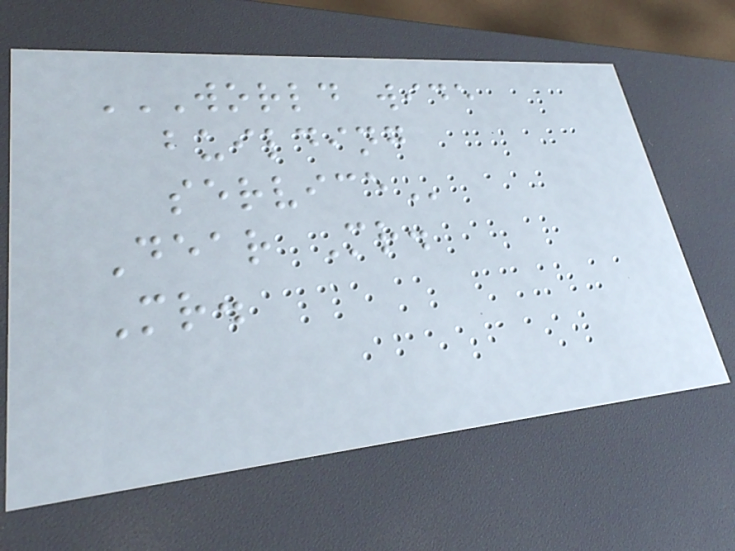WORLD WIDE
BUILDING
SERVICE
Dear Mr.
Mr.
